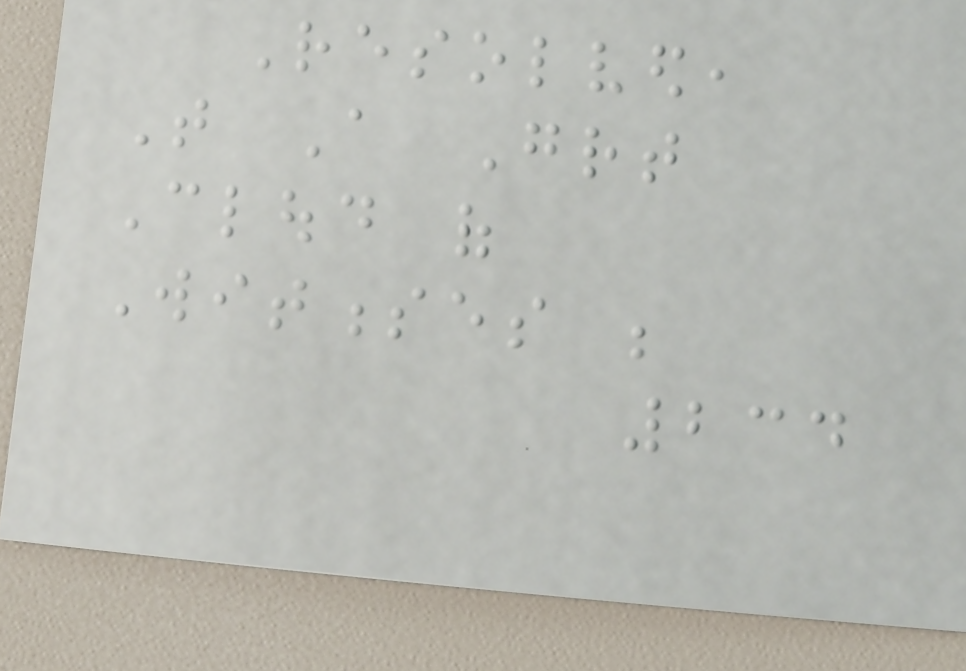Resolved,
That A Great
Cloud of
Witnesses be
234
